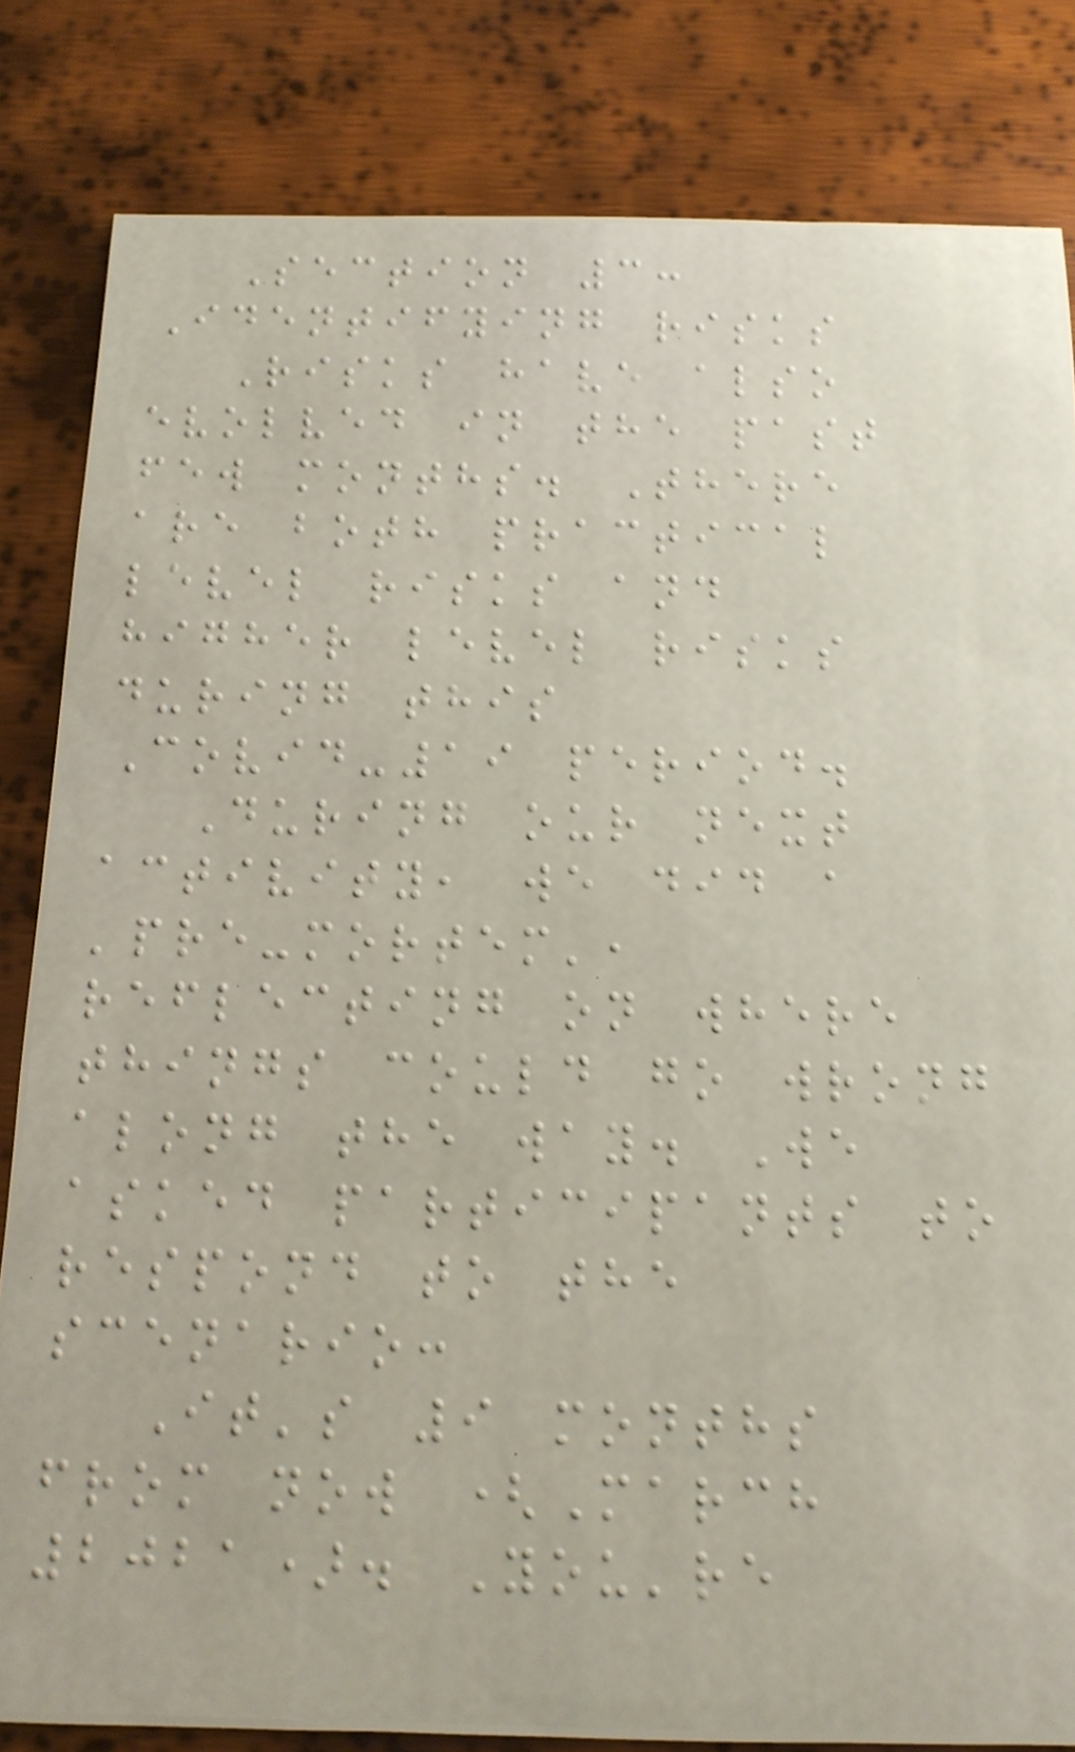Section 3:
Identifying risks
Risks have also
evolved in the past
few months. There
are both practical
level risks and
higher level risks
during this
Covid-19 period.
During our next
activity, we did a
'pre-mortem',
reflecting on where
things could go wrong
along the way. We
asked participants to
respond to the
scenario:
It's 9 months
from now (March
2021). You're
